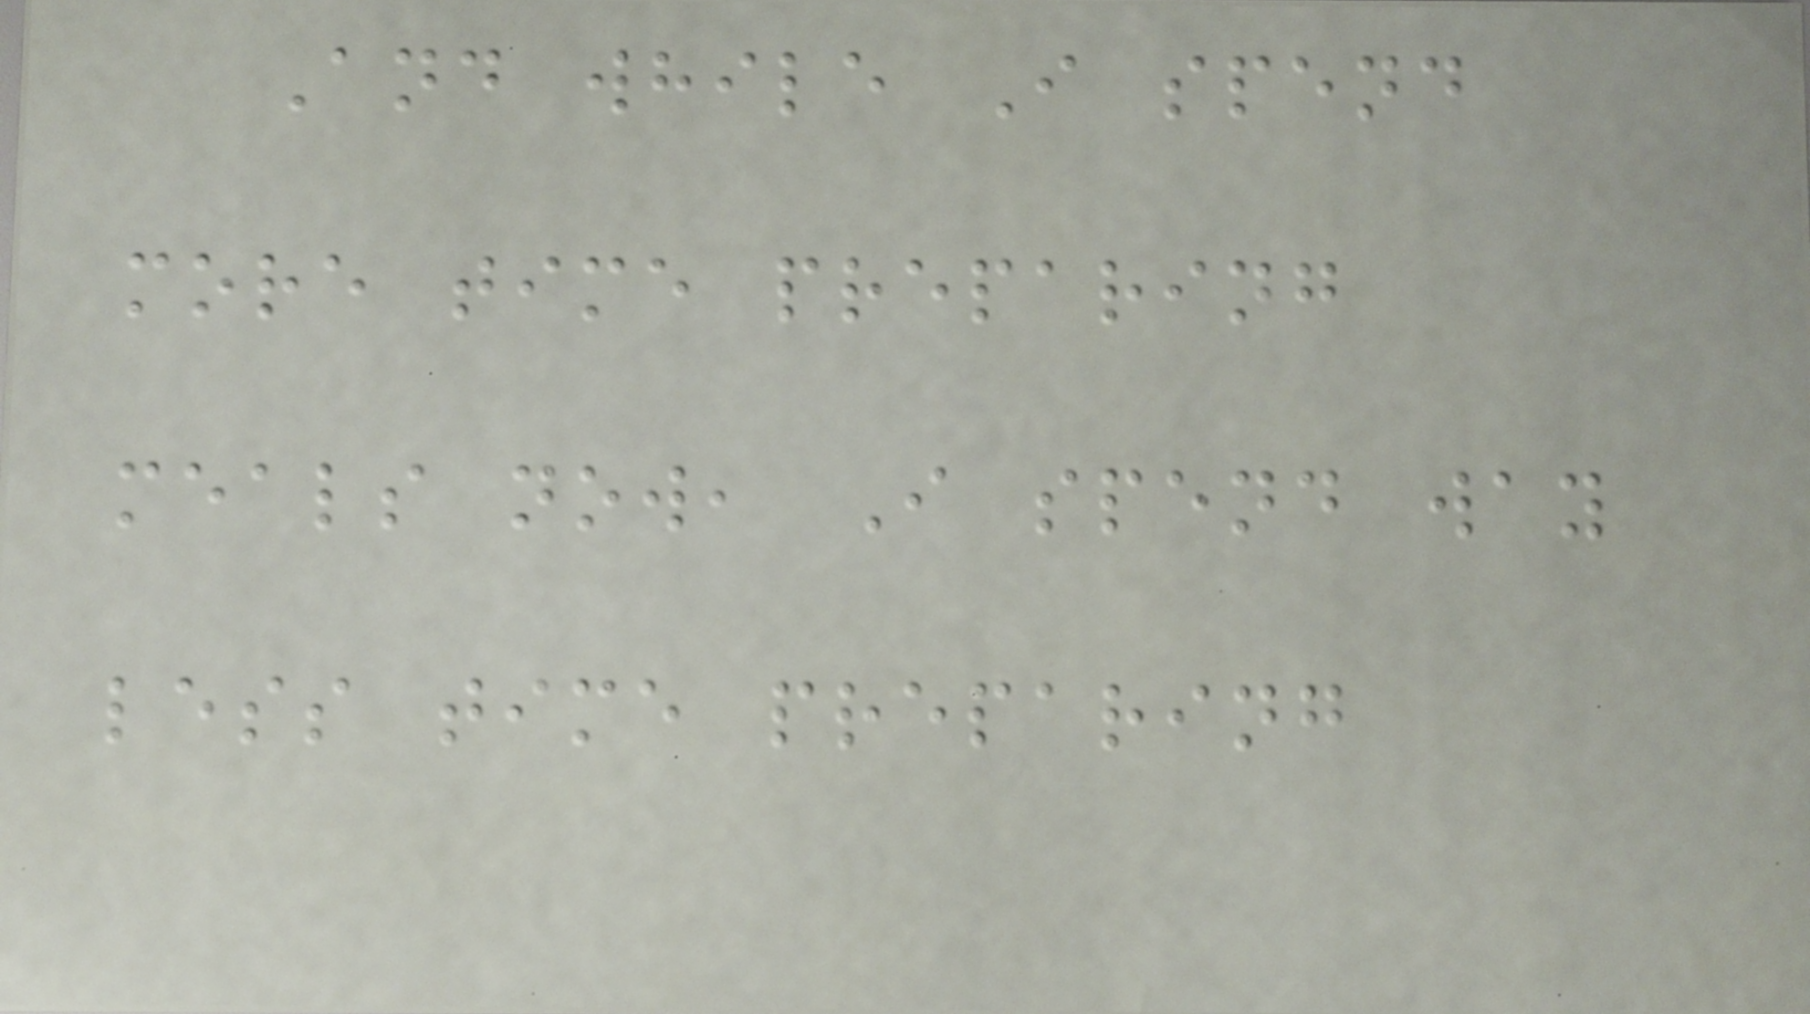And while I spend
more time preparing
meals now, I spend way
less time preparing
